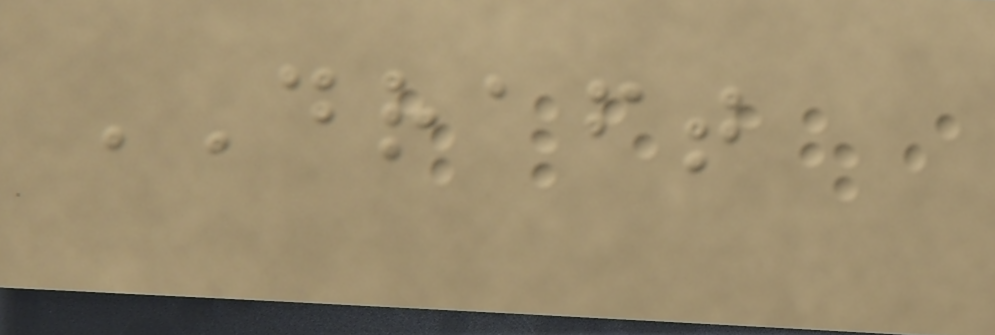DRAFT
